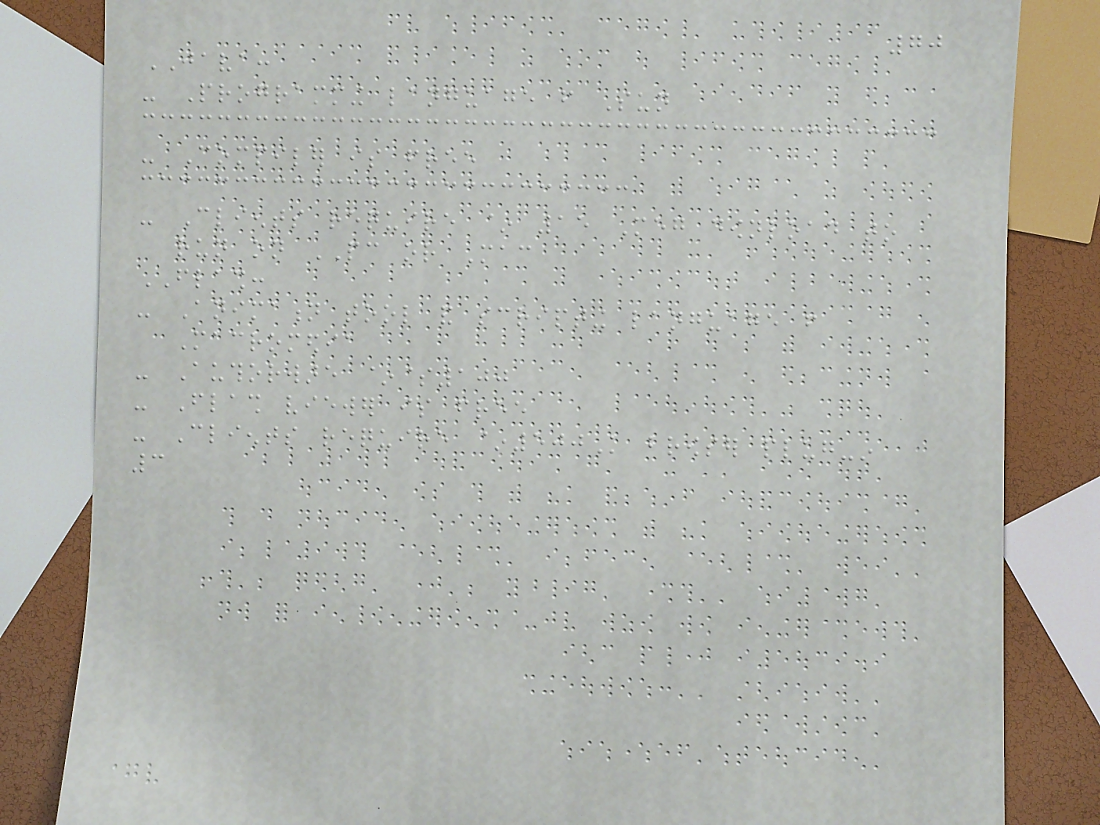70
JAVA:
- Programming language from Sun
- Compiler is free
- Clients require ~ 15 Meg download to
run on PC or Mac
FLASH:
- Animation tool and scripting language from
Macromedia
- Authorware ~$100
- Flash viewer is free
- Clients require ~500K browser plug-in
3
